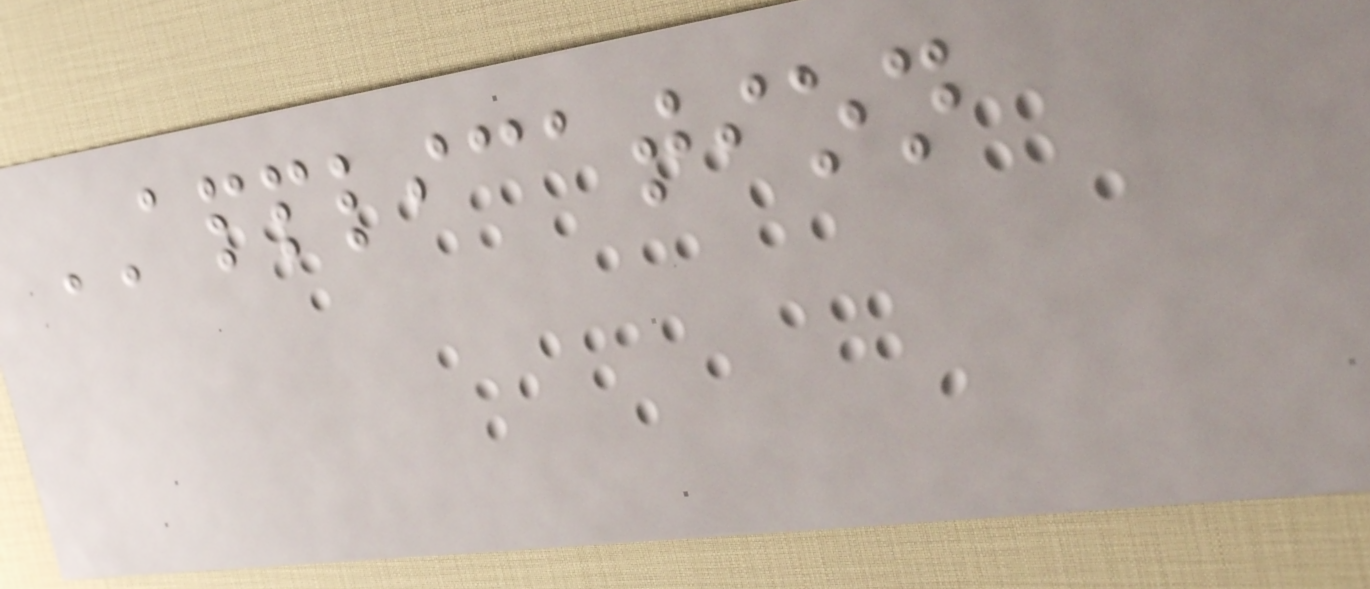APPLICATION
